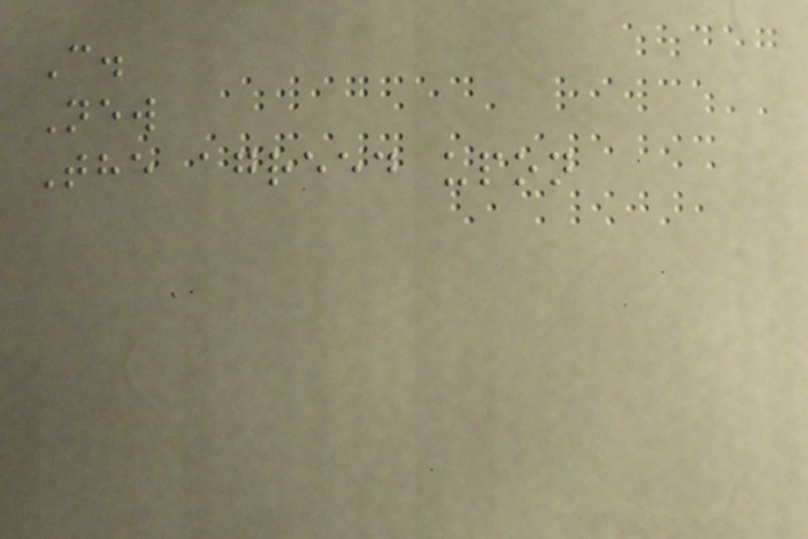C.
New
The agreed upon
